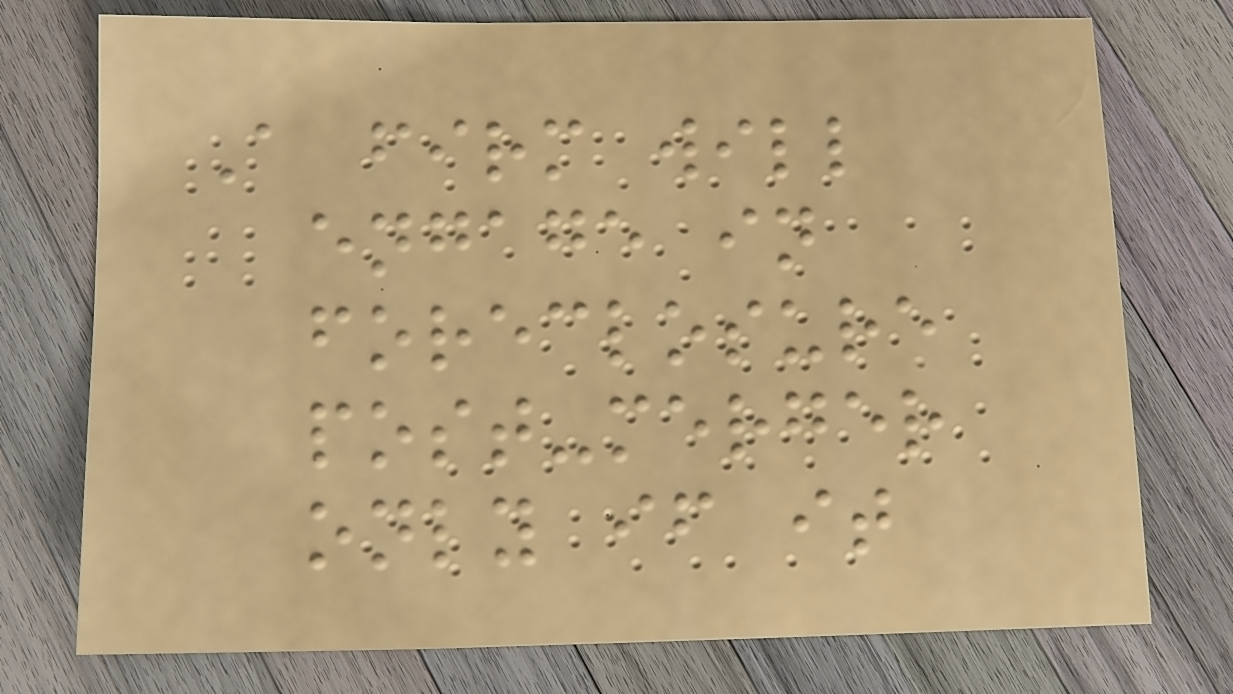A firm will
engage in
foreclosure
post-merger
only if it
